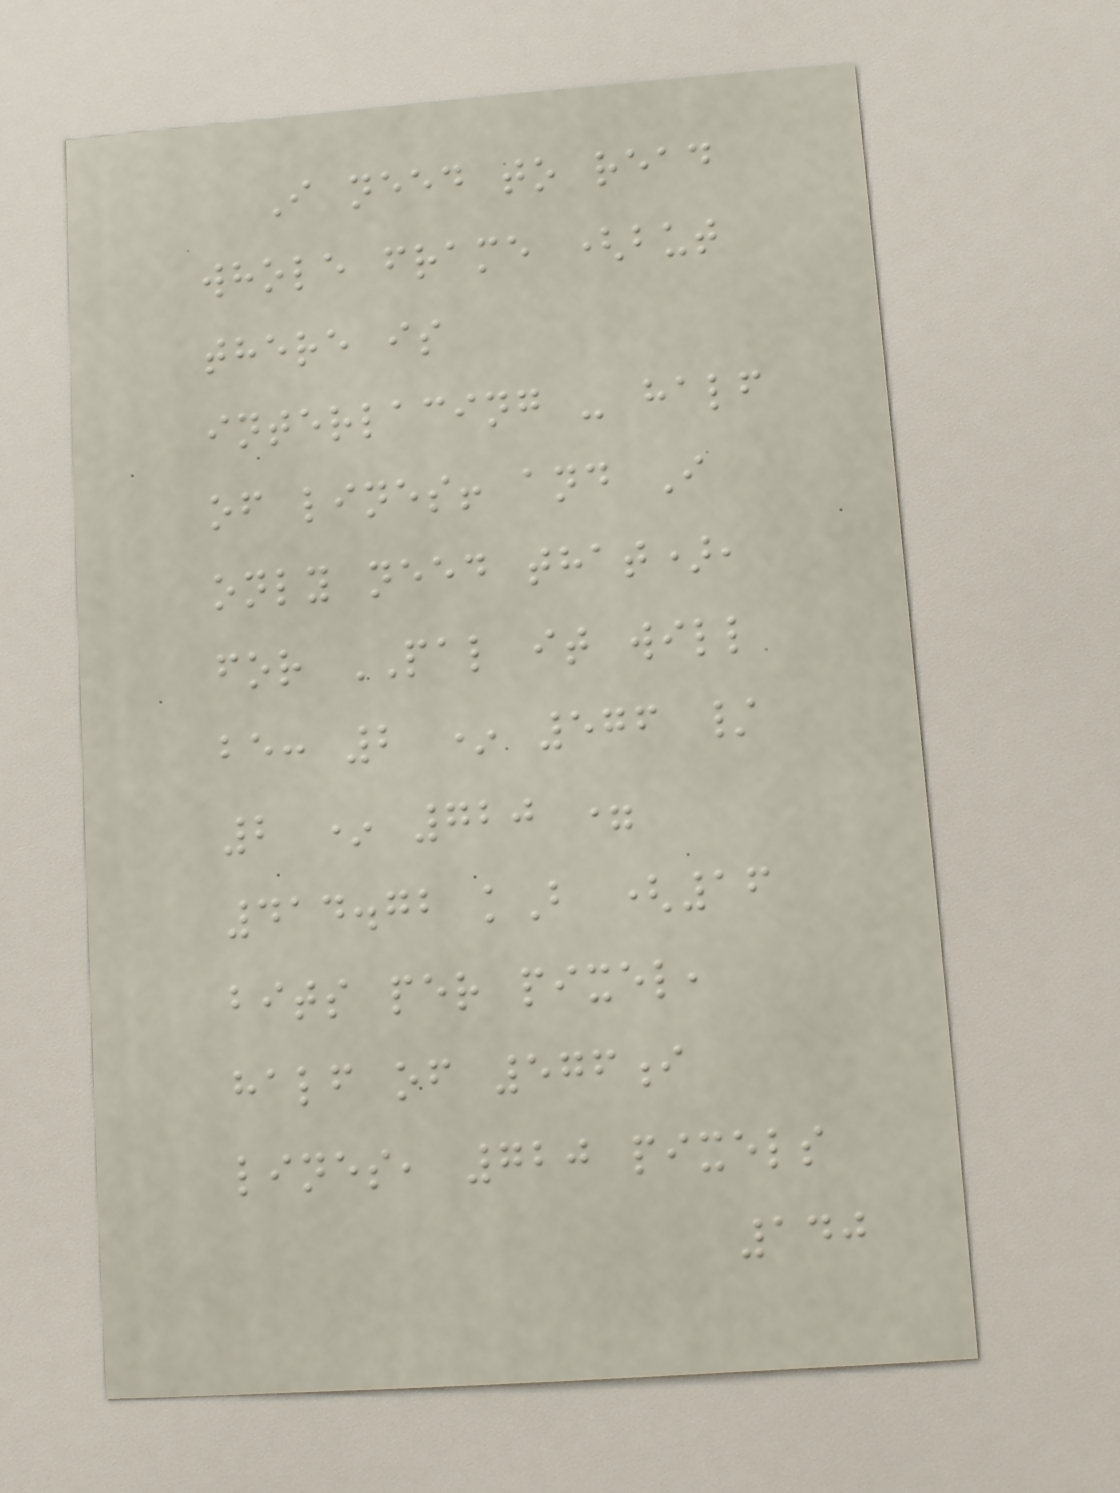I need to read
whole frame (but
there is
interlacing - half
of lines! and I
only need that),
for PAL it will
be: 2 * 576 /
2 * 720 =
414.72 kB (16
bits per pixel,
half of 576i
lines, 720 pixels
140
